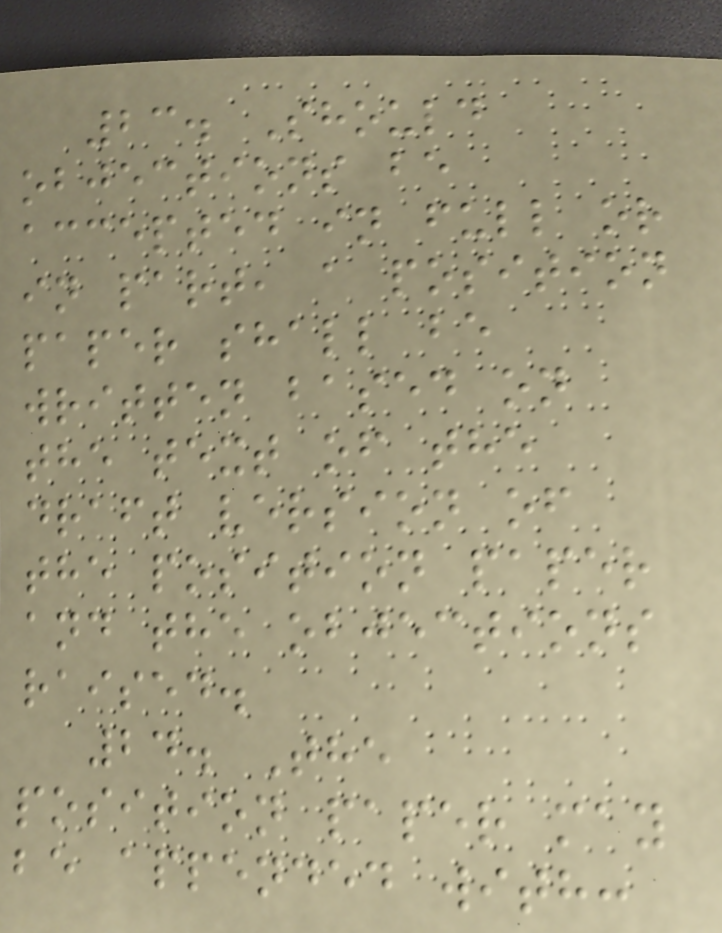23. Should
objections be
accepted in full or
in part, a position
paper shall be
written based on
the text of the
draft version of
the position paper
and the objections
raised.
24. The
position paper may
be appended with:
